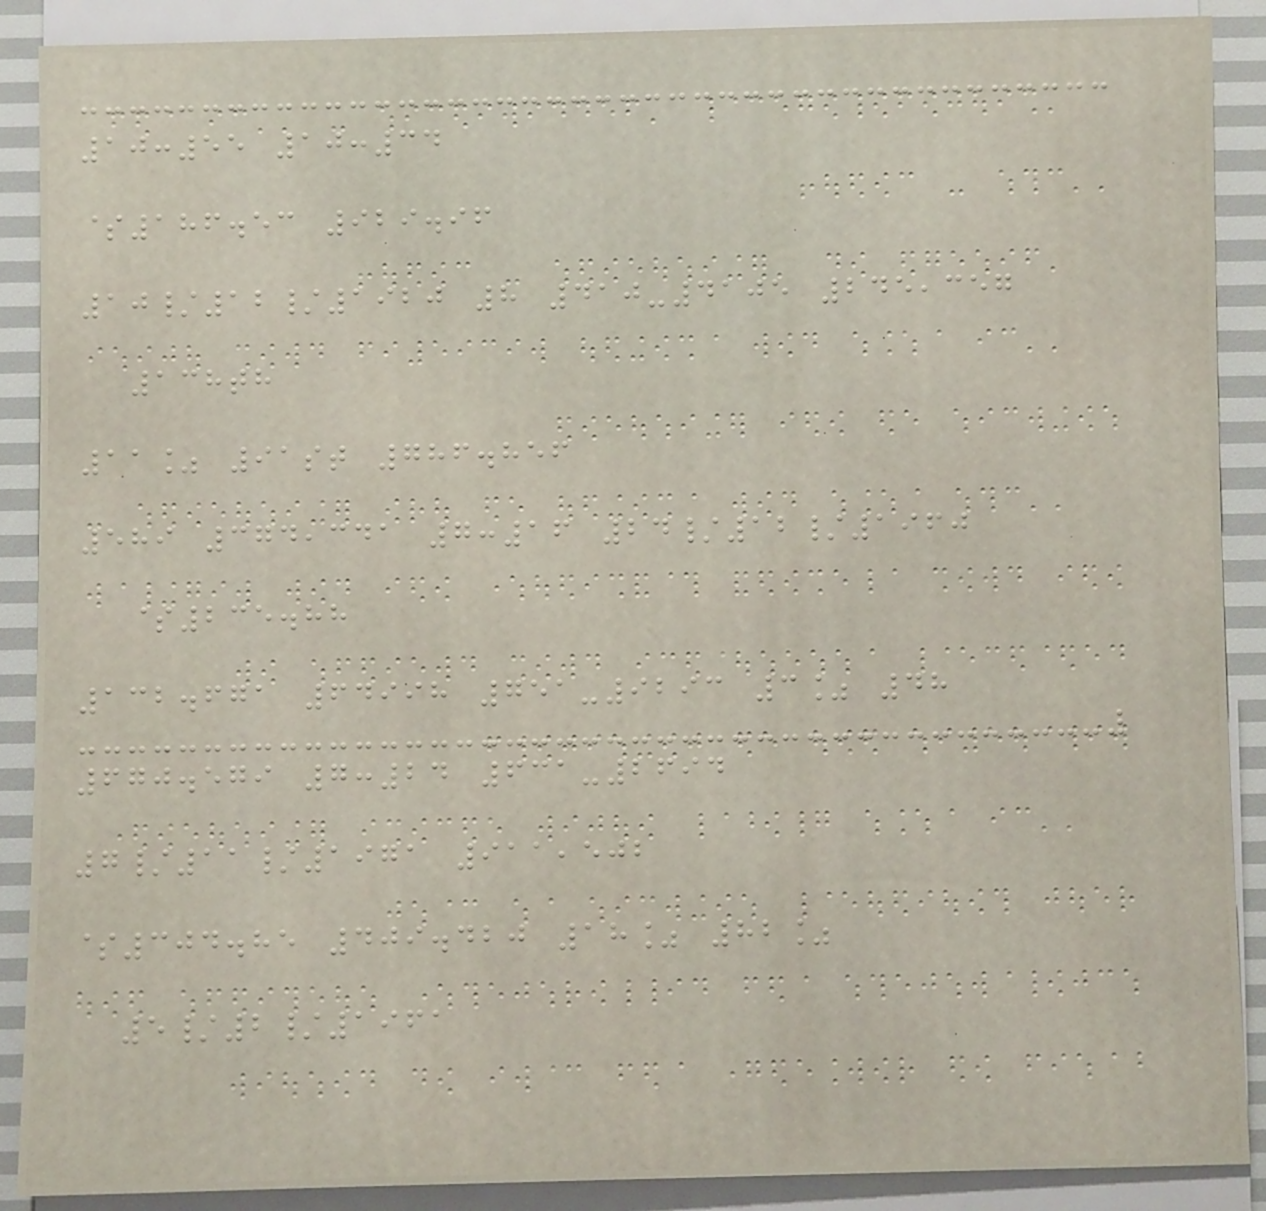10:55 10:34
$186.53 929.96
10/12/1920 8 410-4105 245,357
138th
11% 91st 786.856
589 374,341 7:16 24/12/1960
$235.88
132.671 64998 751-9293 3% 48
670.579 7:24 631-2694
7/11/1971 911,502
$304.85 409.420 18% 82%
5/2/1961
